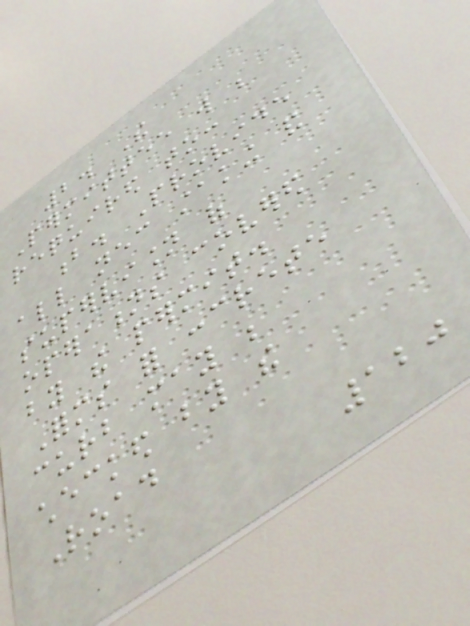2. The
Permittee will be
required to:
b. Provide
all necessary staking and
supervision of
operations covered
by the permit.
Forms for concrete
curb may be
checked by the
Road
120
